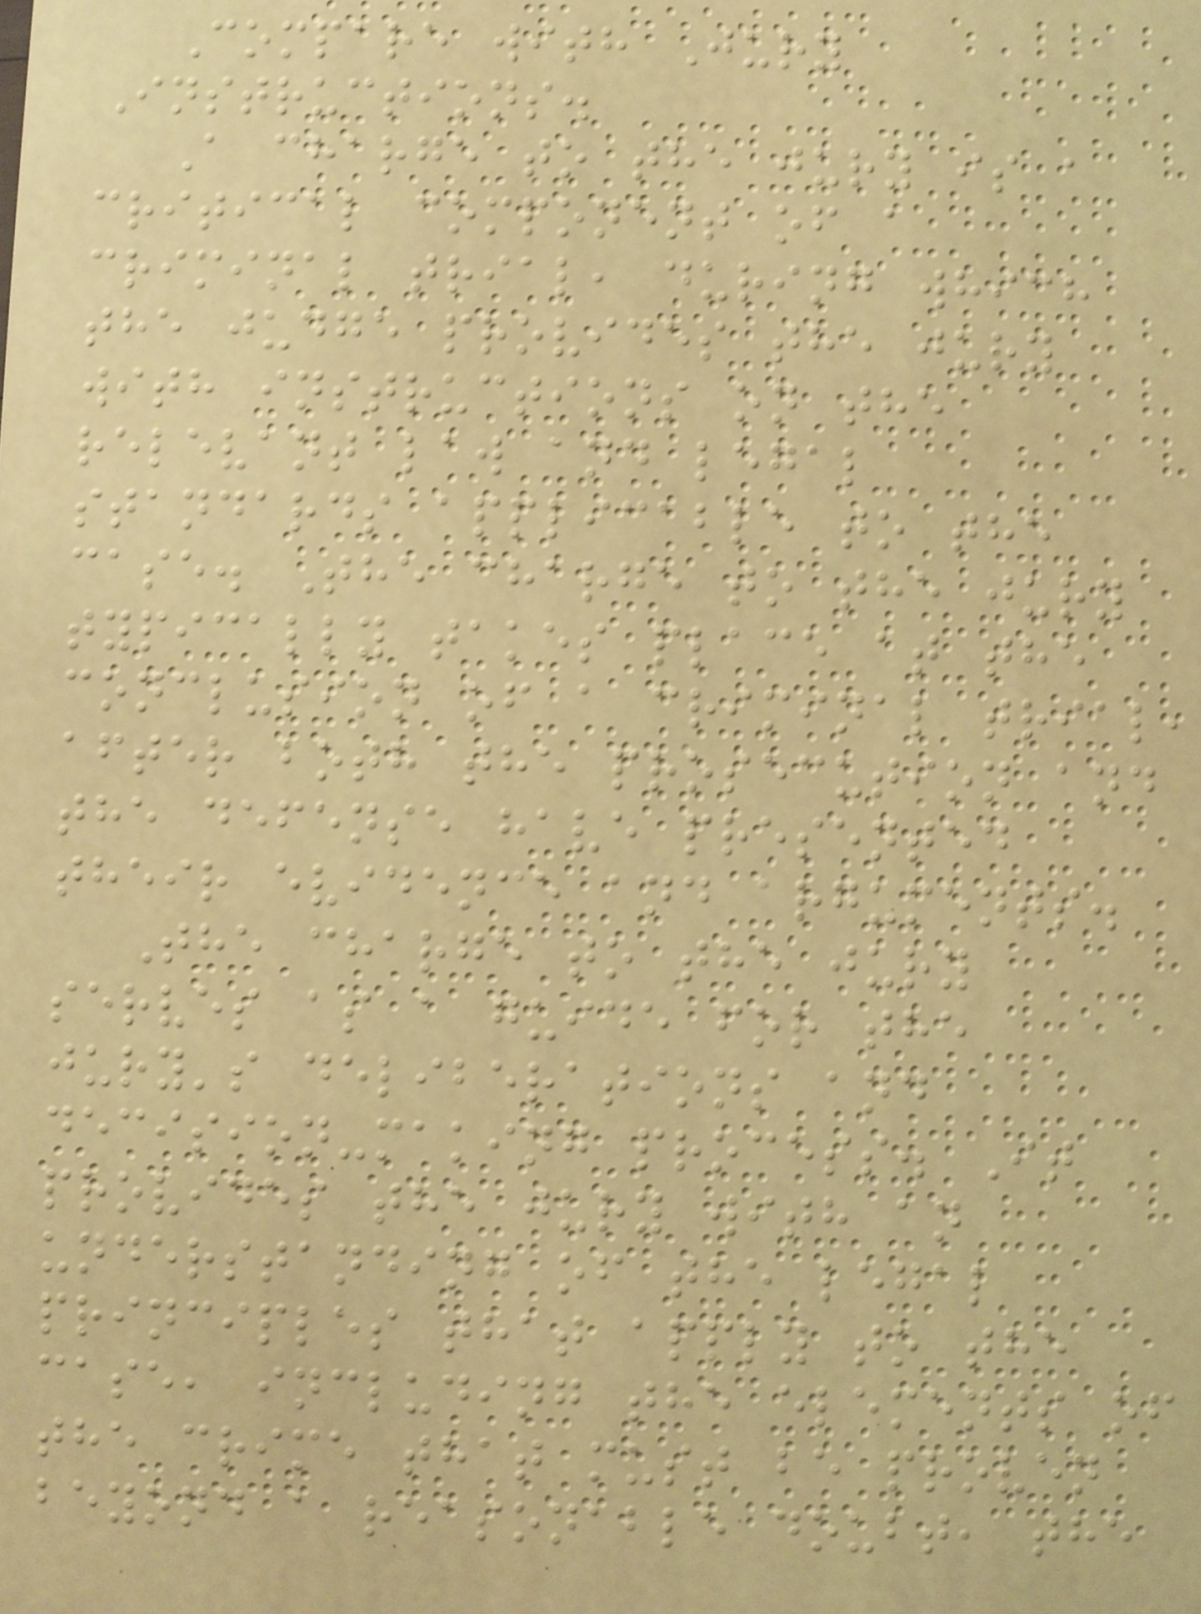Compare with Jury
Instructions.
A charge to the jury is a
critical component of a
criminal trial, during which
the judge provides the jury
with instructions on the
relevant law and legal
standards applicable to the
case. The charge to the jury
typically takes place at the
conclusion of a criminal trial,
after both the prosecution and
the defense have presented
their evidence and arguments.
The charge to the jury
serves as a guide for the
jury's deliberations and
decision-making process. It
provides the jury with an
understanding of the legal
principles that apply to the
case, including the elements of
the crime that must be proven
beyond a reasonable doubt, the
